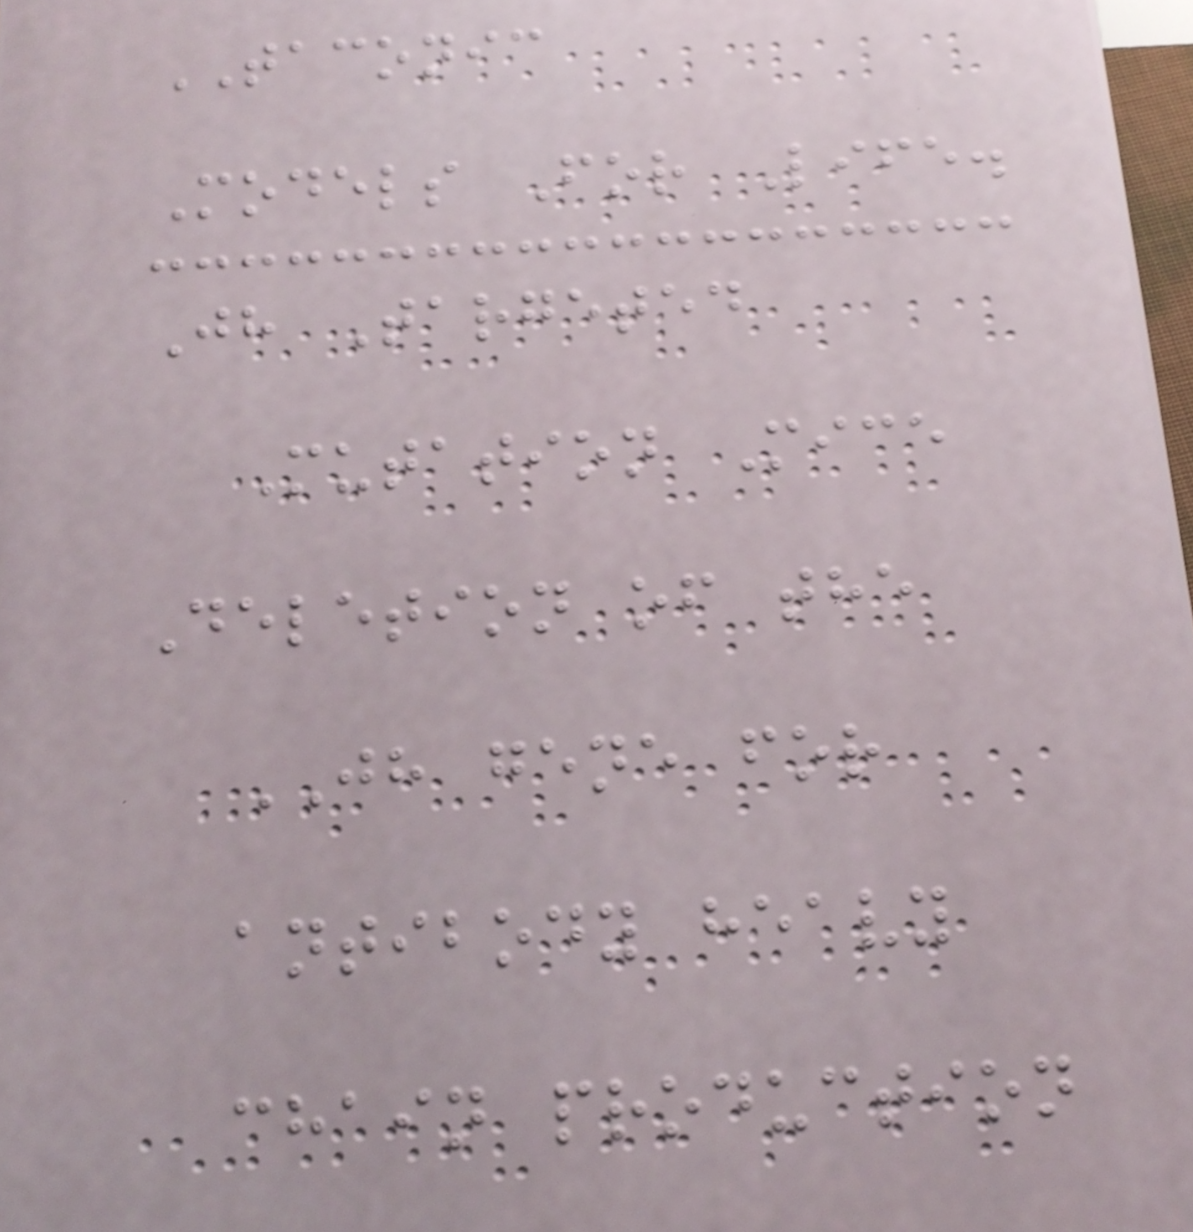TACONIC
Models For Life.
Jh Targeted
Mutation Mice
Deletion of the
JH gene for
antibody heavy
chain production
